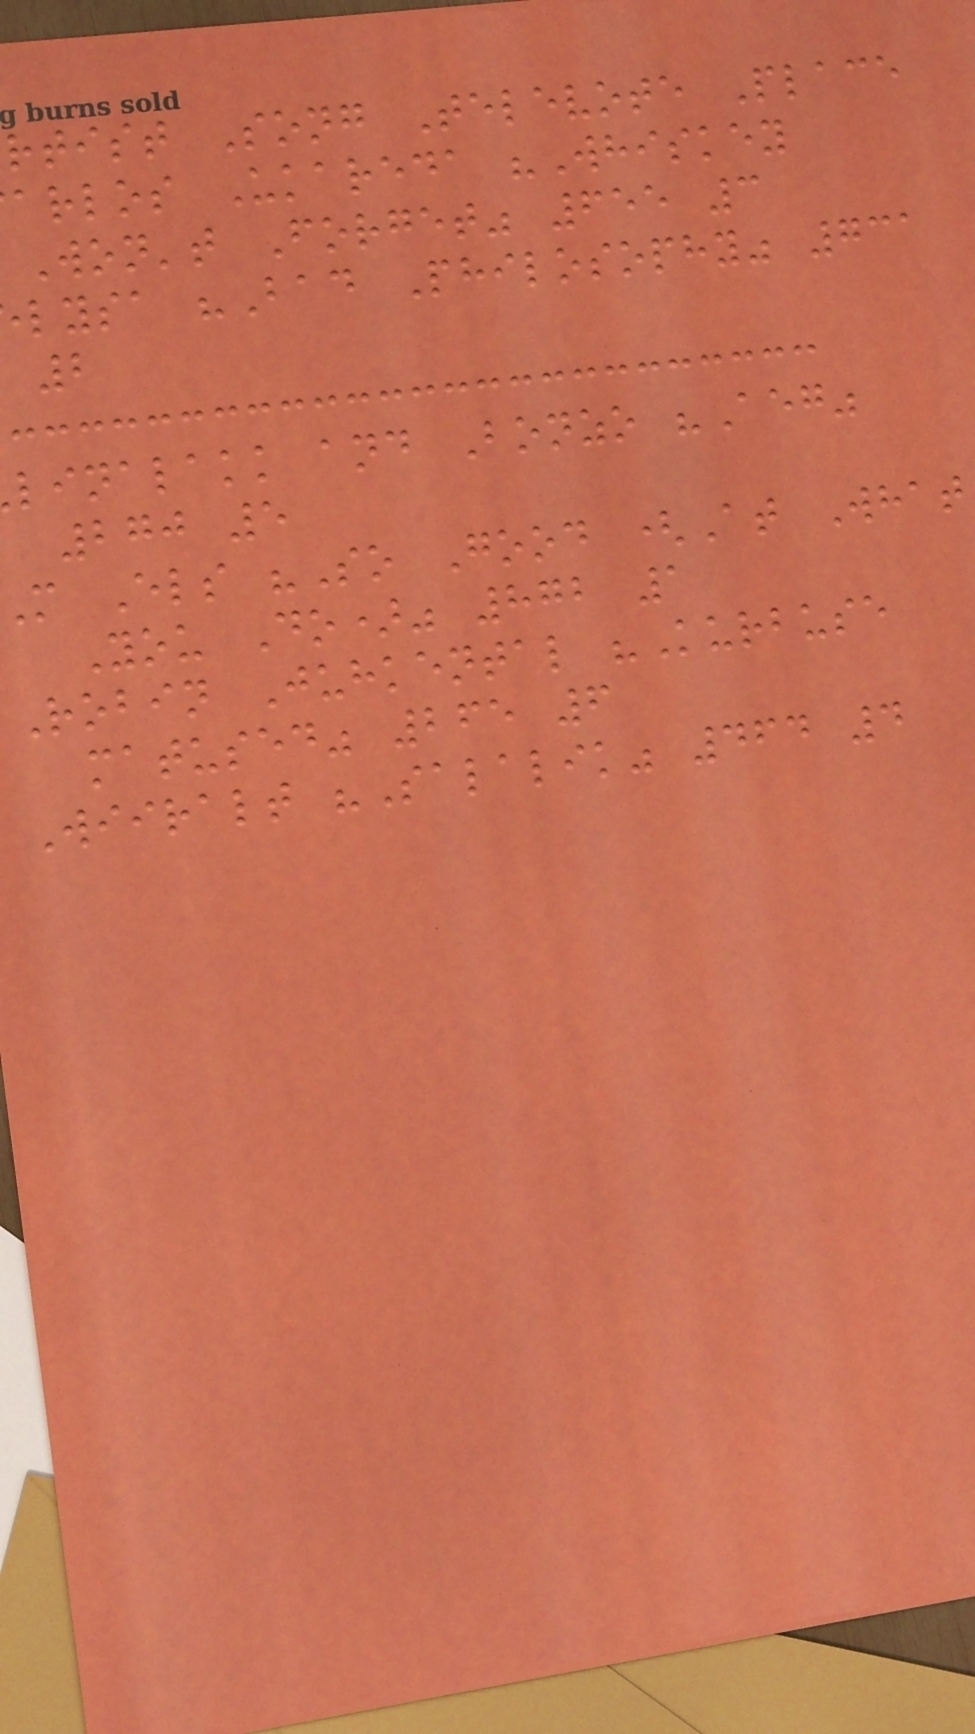rtist Song Televote Place
arlos Ukareda "Whiskey
Won't Forget" 655 3
lysa "Bad Philosophy" 731
2
linalakk and Bonzo "Aeg"
270 5
m Els "So Good (At What
You Do)" 872 1
Robin Juhkental "Kurbuse
matused" 265 6
Wiiralt "Salalik" 464 4
